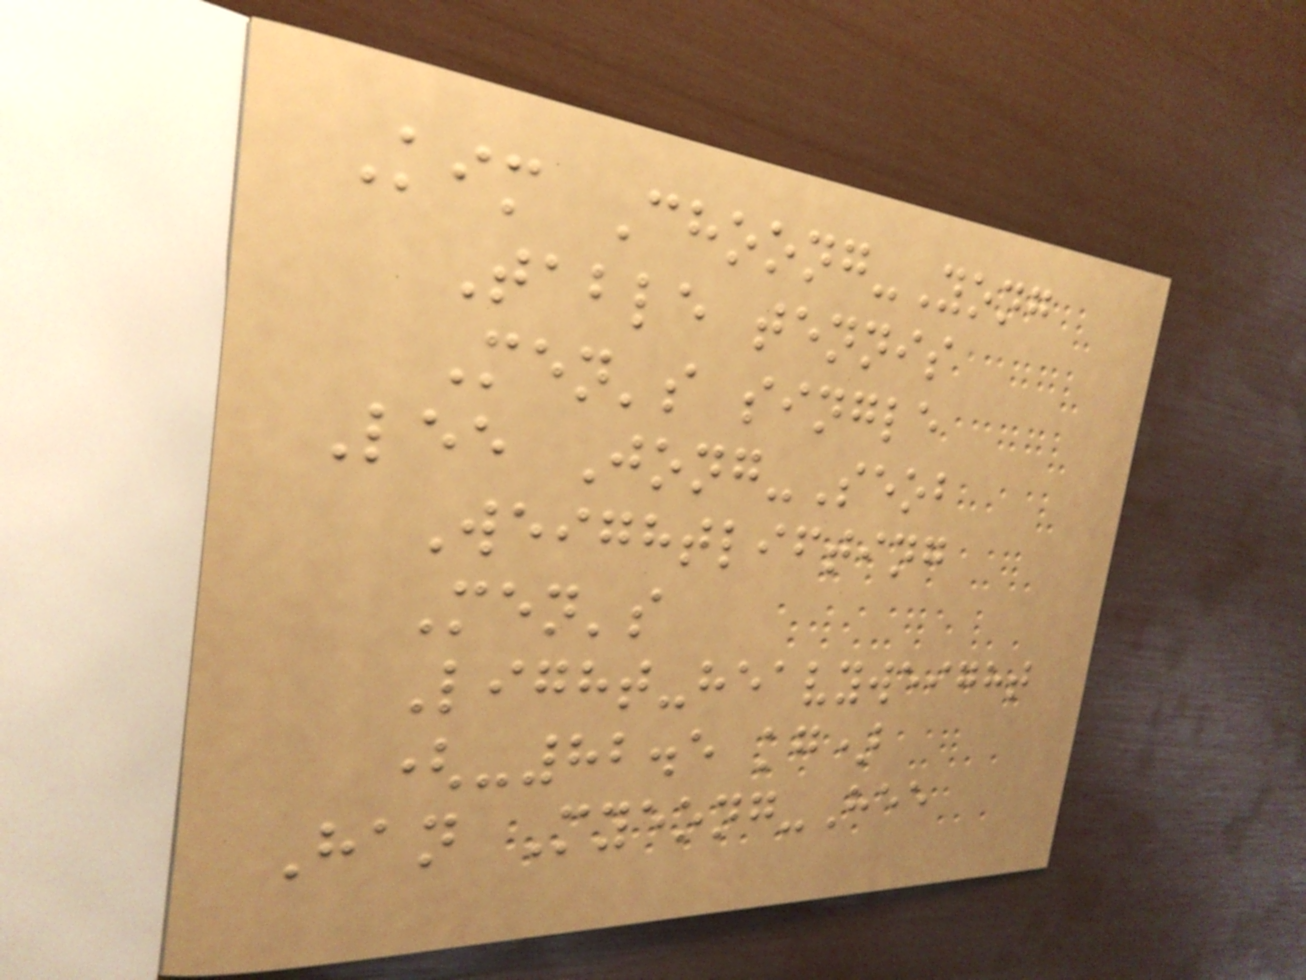Kim Choong-Yong
Table tennis
Men's single
Lee Jong-Seob
Weightlifting
Men's
Light-heavyweight
(-82.5 kg)
Han Myeong-Hee
